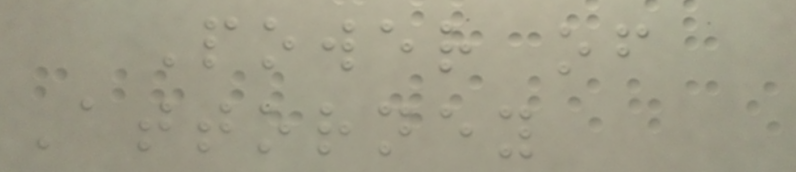Power of
Attorney
